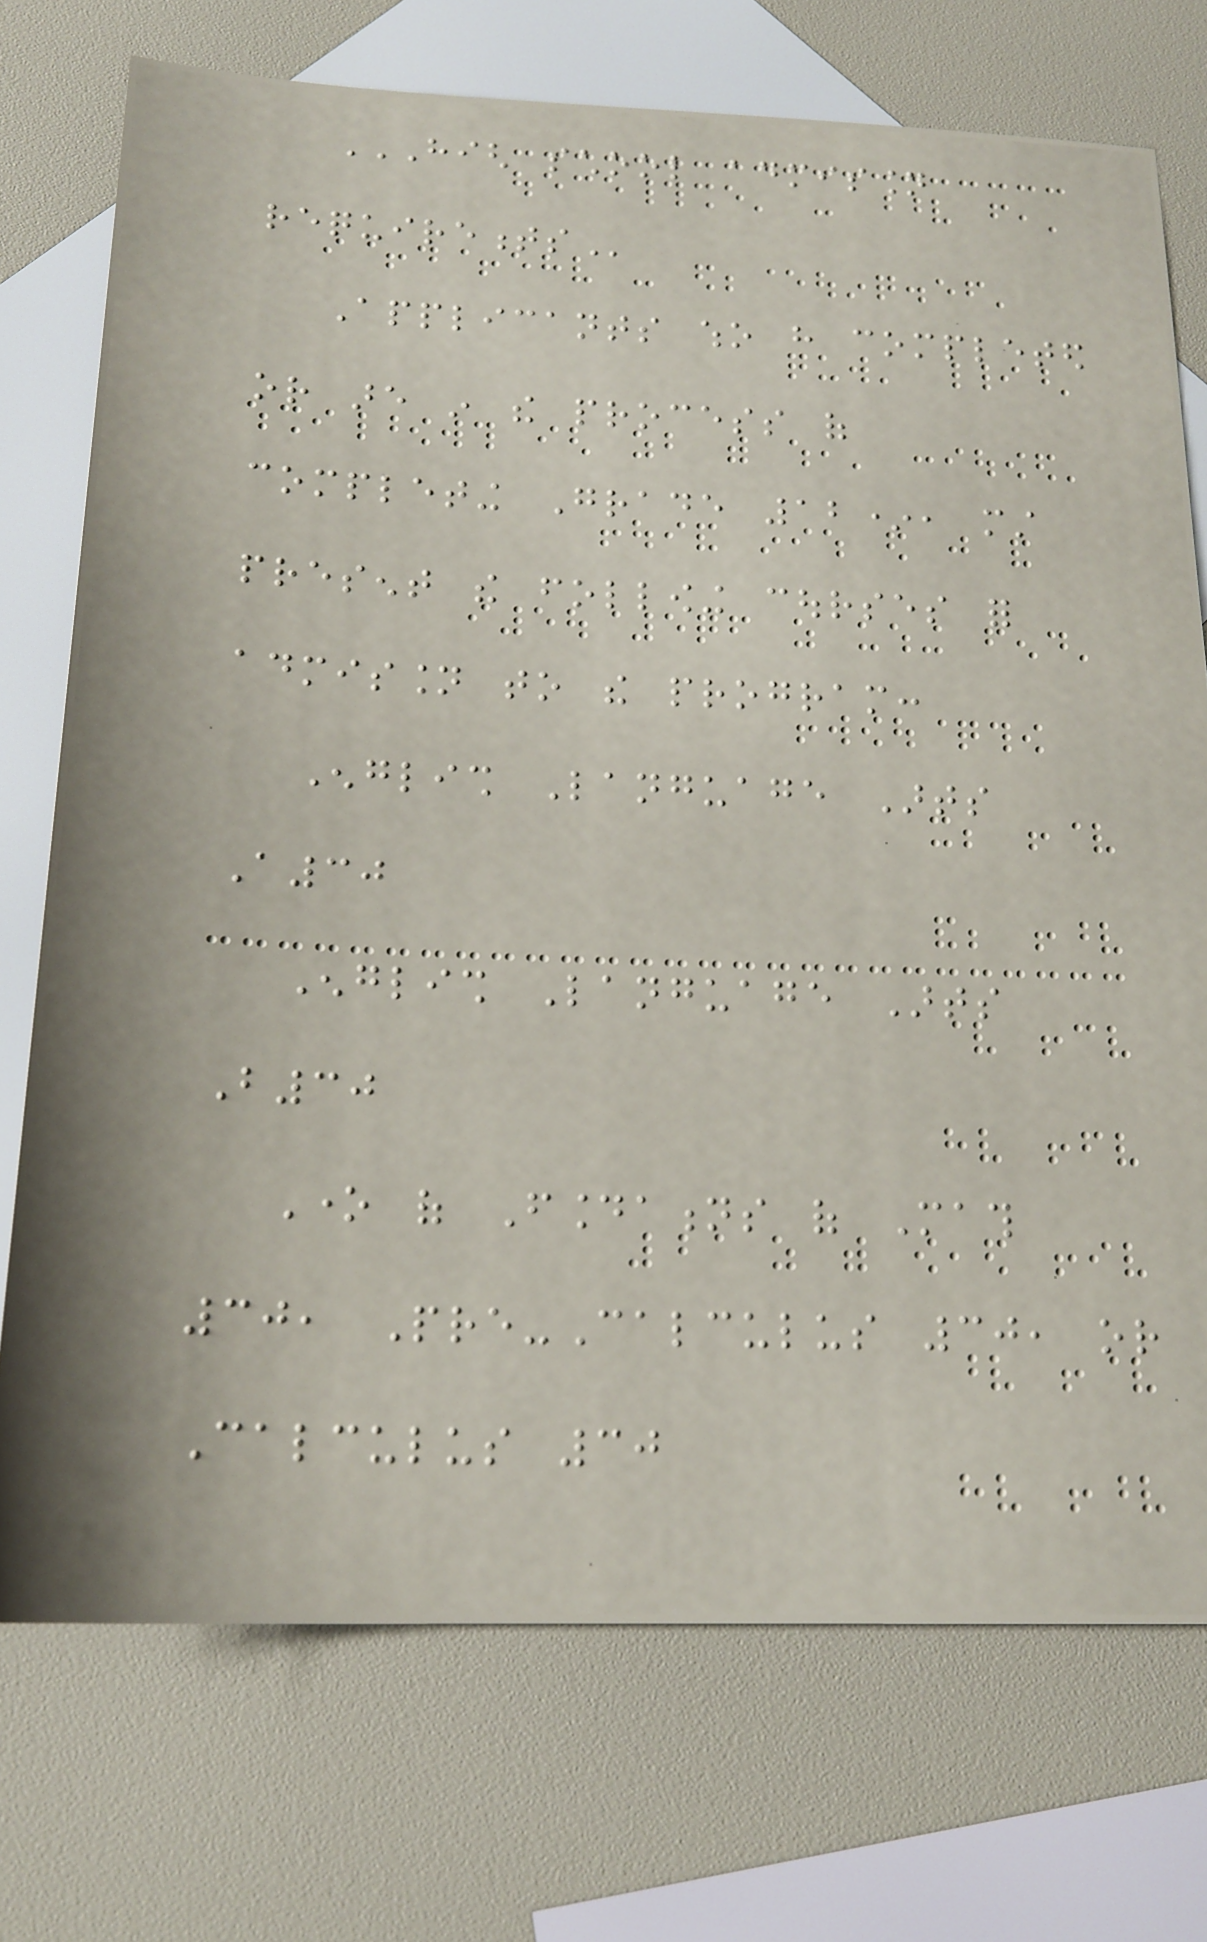HIGH SCHOOL ADMISSION
REQUIREMENTS
Applicants who have completed
or are in the process of
completing Grade 12*, must
present the following courses for
admission to the program:
English Language Arts
A30
English Language Arts
B30
One of Foundations of Math
30, Pre-Calculus 30, or
Calculus 30
